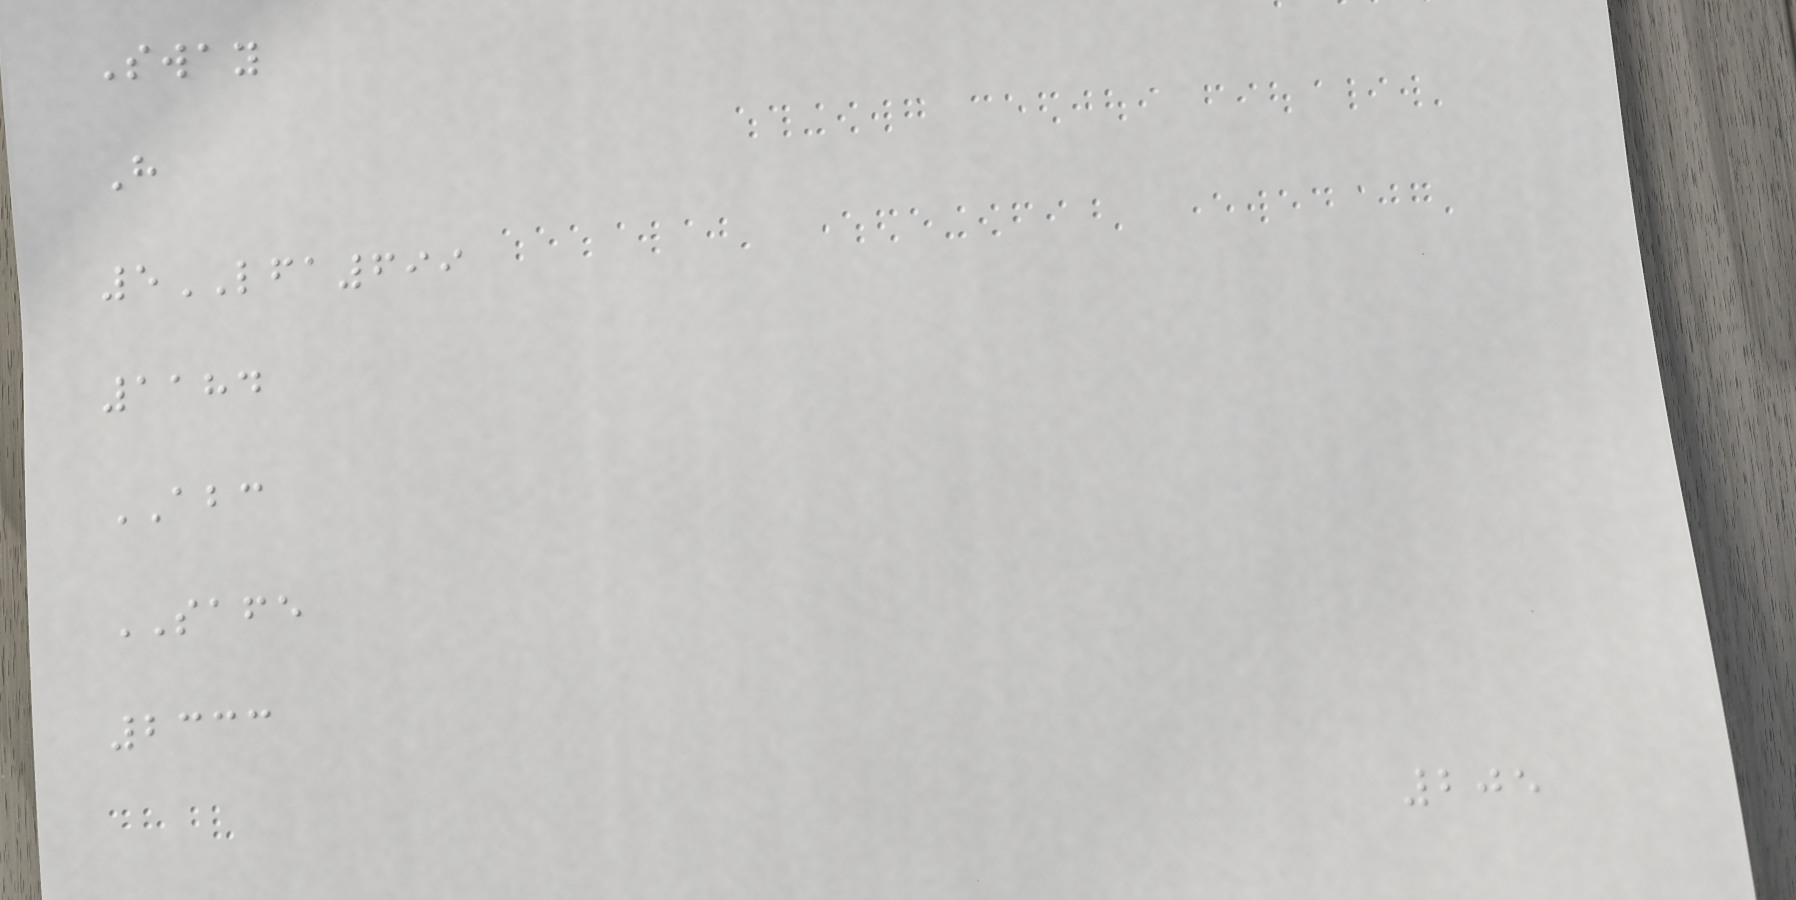Sway
H
5LFA699
1184
ABC
SAFE
2333
205
